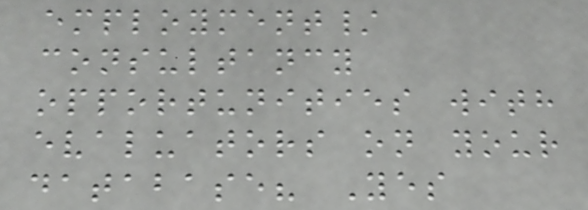employment/
consultancy
opportunities with
evaluators on your
database? Yes
